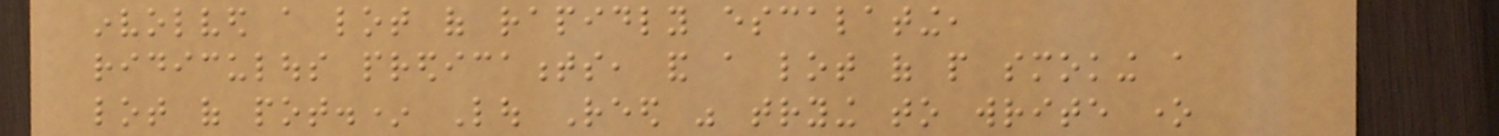involved a lot of rapidly escalating,
ridiculous predicaments, and a lot of people smoking a
lot of pot.* Lou Reed was trying to write one
